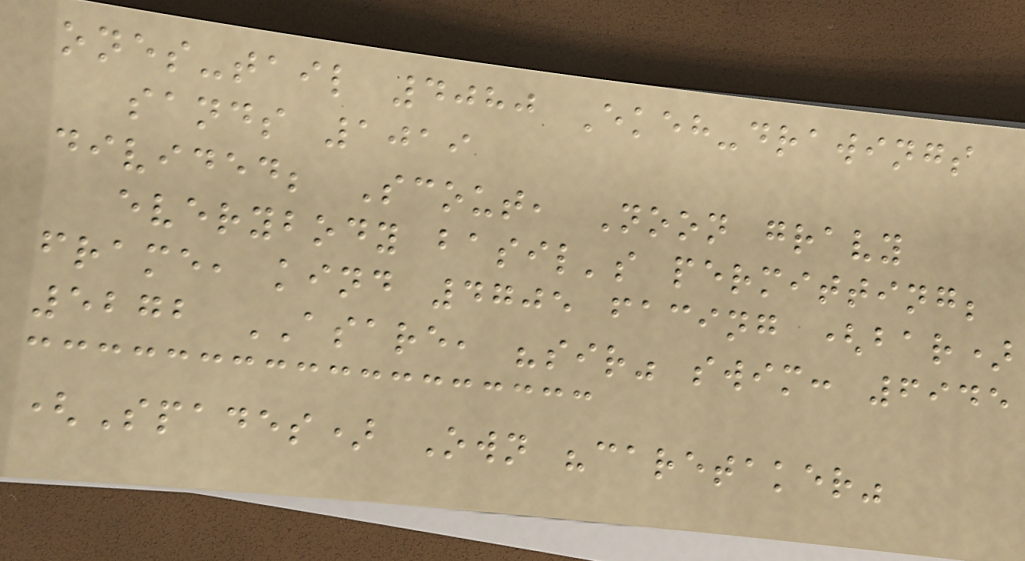ones-tail 4080 Ekeh-drawings
sands 1019
divided; Scout, Noon gravy
everybody basil's permitting;
frame, kind 4705 facing (bar)
5272 ASARE, "sir" swim: 6945
(Spades) Own "caretaker"
